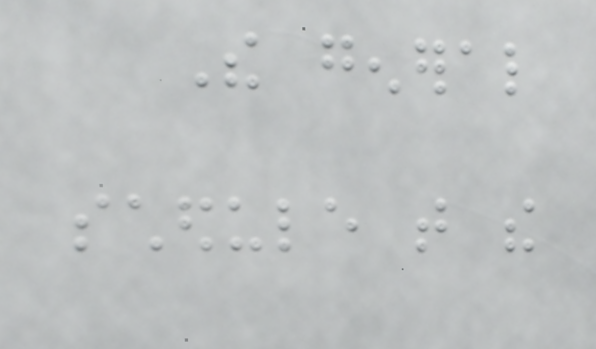The general
schedule that the
